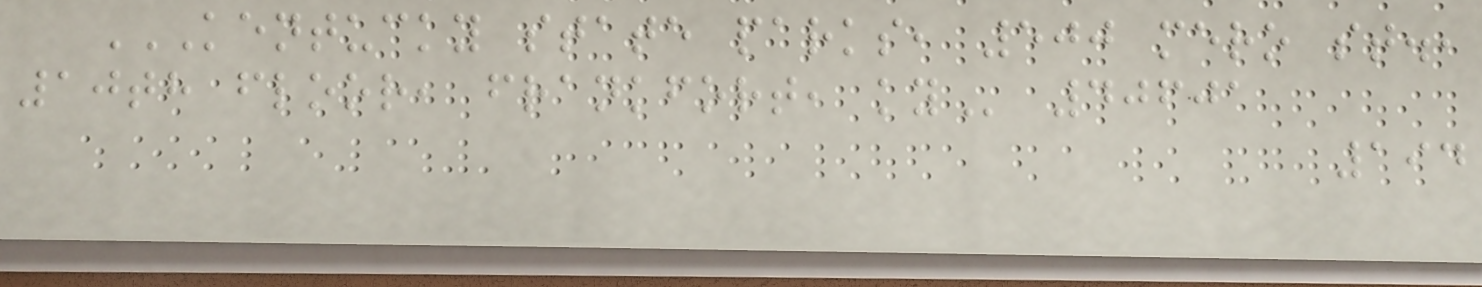KENTUCKY STATE PARKS, 500 MERO ST.,
10TH FLOOR, FRANKFORT, KY 40601
194
